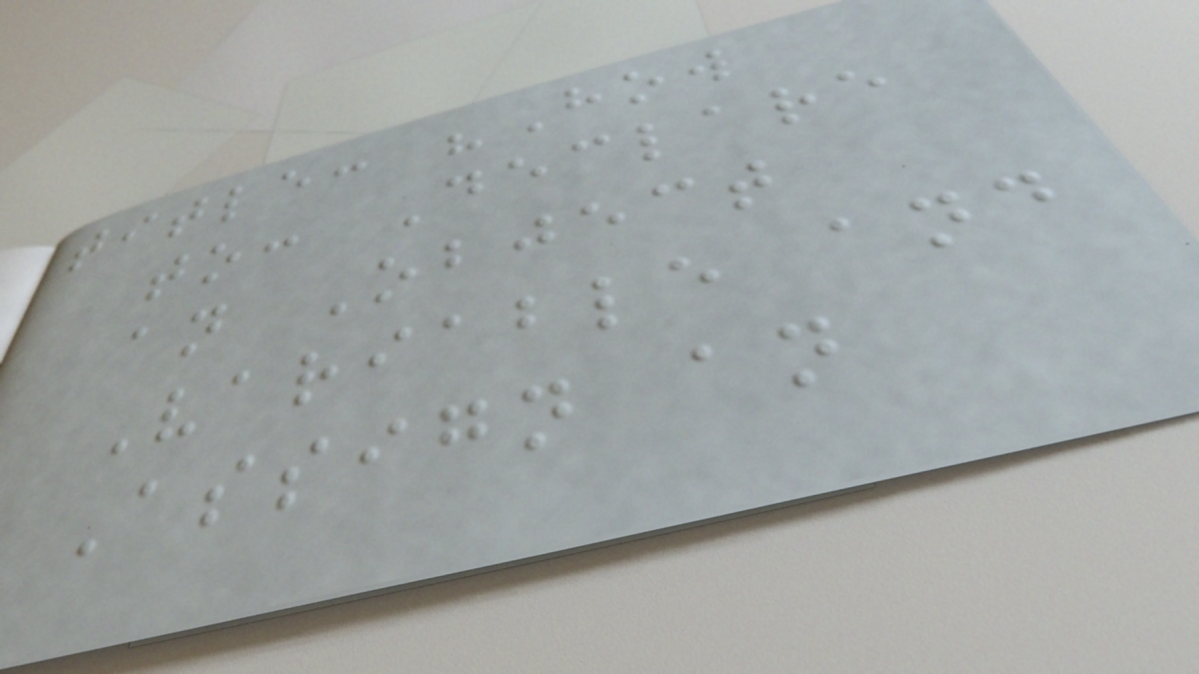title: "How
to: Declare
an Object
Variable and
Assign an
